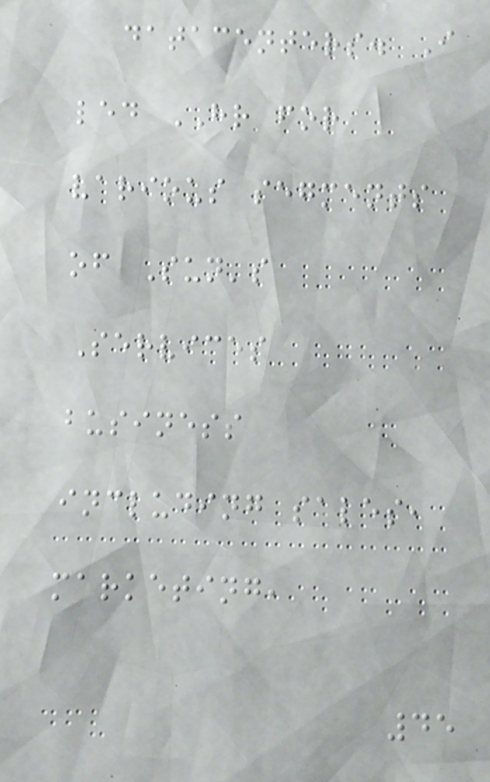datacenters. I
led HR for
various segments
of Sun's
Services
business
including sales,
marketing,
45
